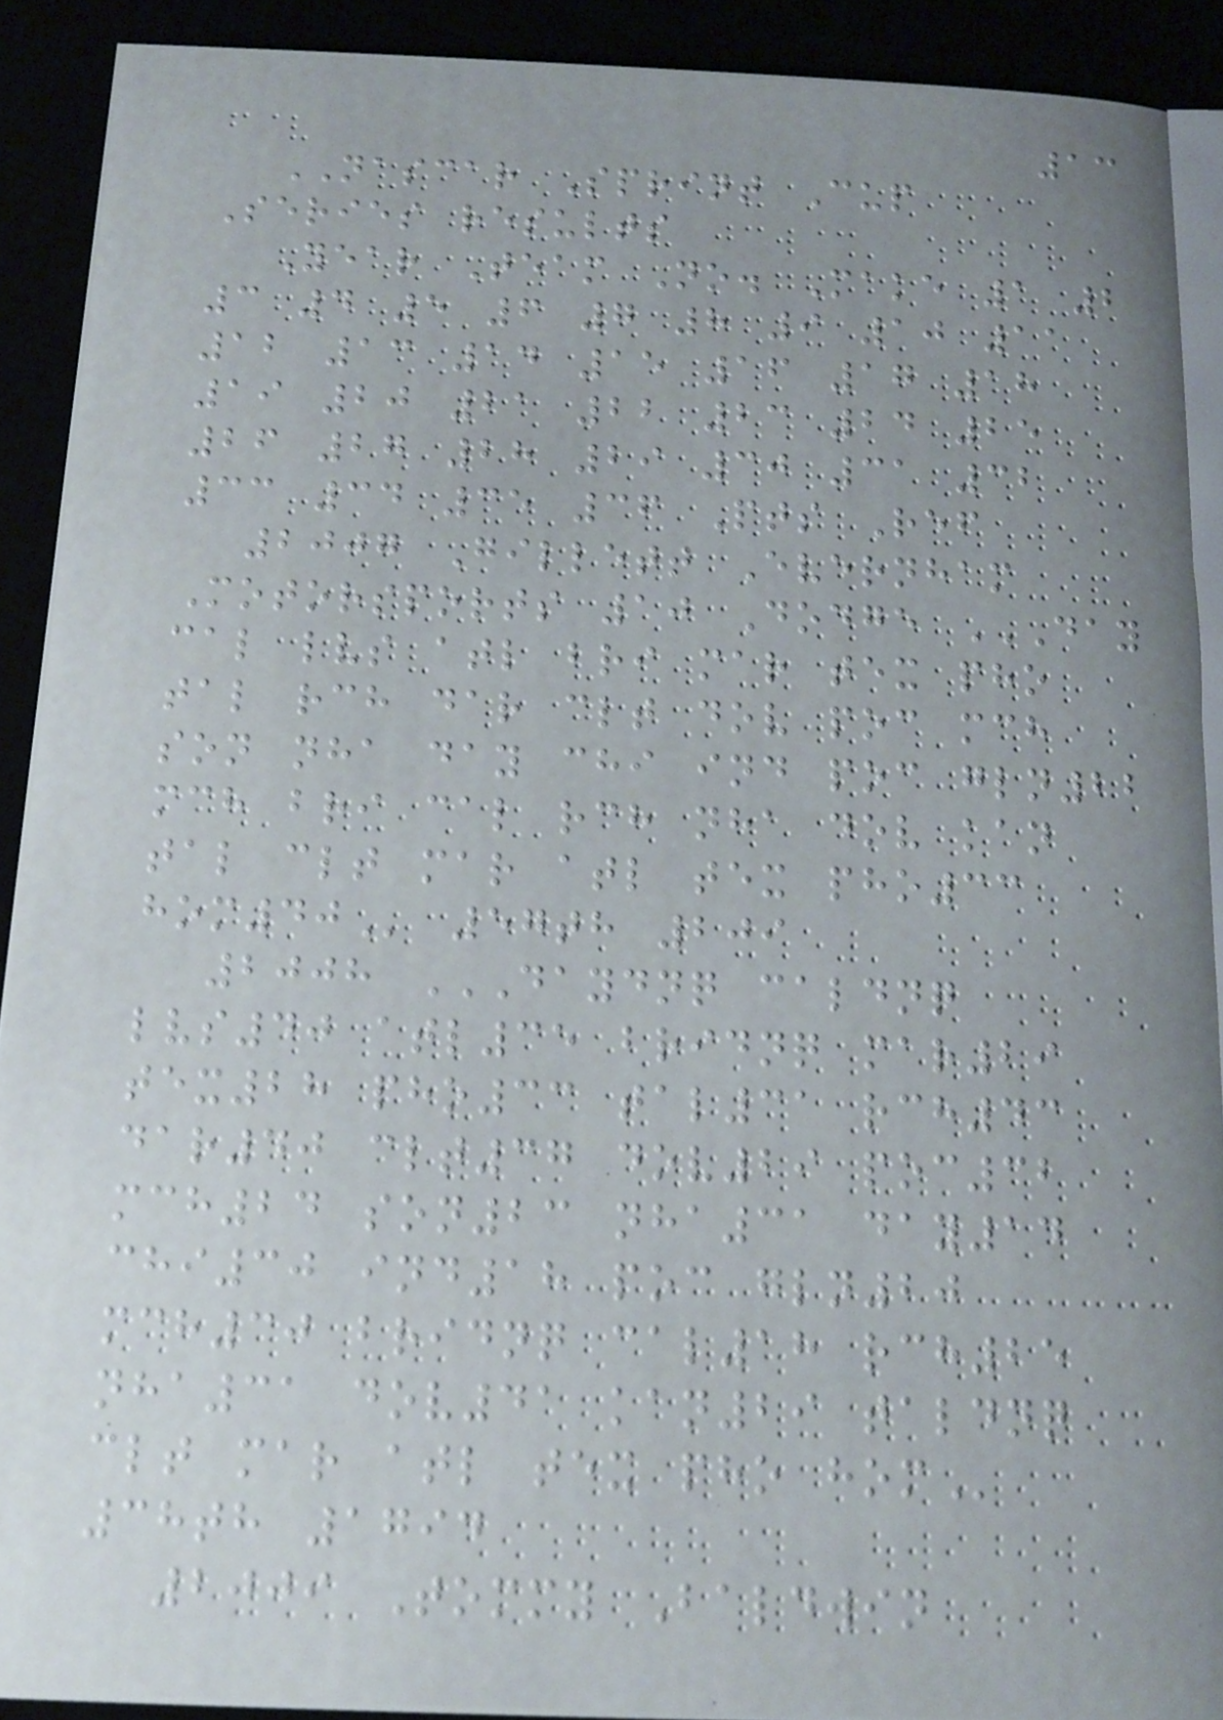13
NASCAR Sprint Cup
Series results
Year Team No. Make 1 2
3 4 5 6 7 8 9 10 11
12 13 14 15 16 17 18
19 20 21 22 23 24 25
26 27 28 29 30 31 32
33 34 35 36 Pts Ref
2007 Gillett Evernham
Motorsports 10 Dodge DAY
CAL LVS ATL BRI MAR TEX PHO
TAL RCH DAR CLT DOV POC MCH
SON NHA DAY CHI IND POC GLN22
MCH BRI CAL RCH NHA DOV KAN
TAL CLT MAR ATL TEX PHO33
HOM40 57th 209
2008 DAYDNQ CALDNQ
LVS40 ATL35 BRIDNQ MAR29
TEX28 PHO33 TAL31 RCH43
DAR40 CLT37 DOV29 POC32
MCH24 SON23 NHA31 DAY14
CHI30 IND18 POC GLN20
MCH30 BRIDNQ CAL18 RCH25
NHA31 DOV41 KAN29 TALDNQ
CLT MAR ATL TEX PHO HOM
38th 1794
2009 Tommy Baldwin
